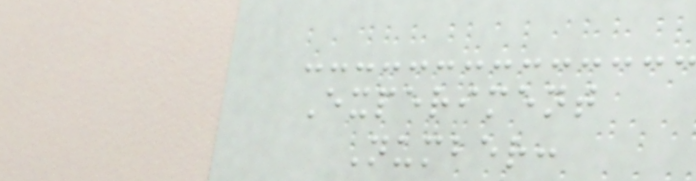Experiment
Number:
